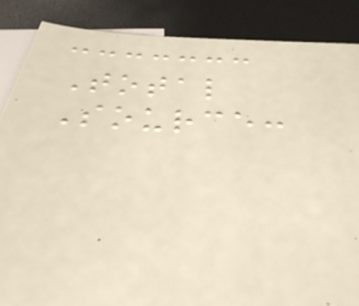Total
Source:
